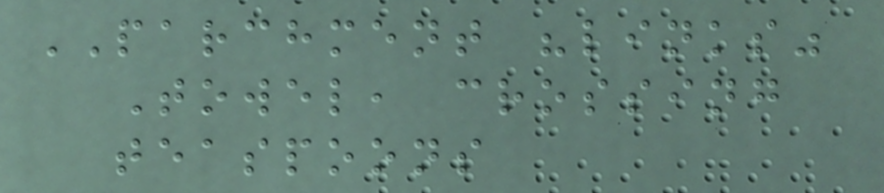PARCHMENT "links"
Towel, crossing
teaspoons
